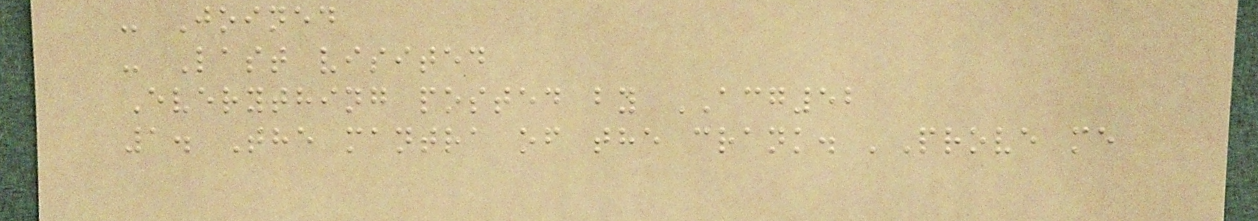- Joined
- Last visited
Everything posted by ACG52
1. The mantra of the crank. 'Prove me
